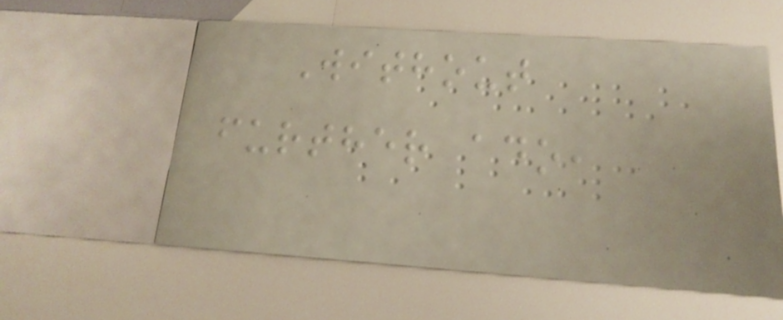Without
further ado,
